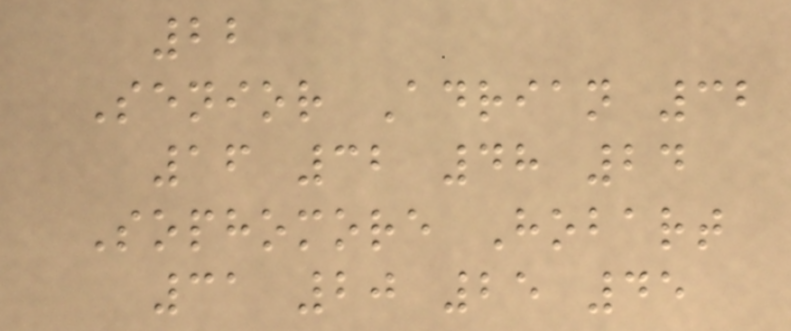22
Senior Adrian 32
16 32 48 24
Sophomore Hobart
31 20 25 45
